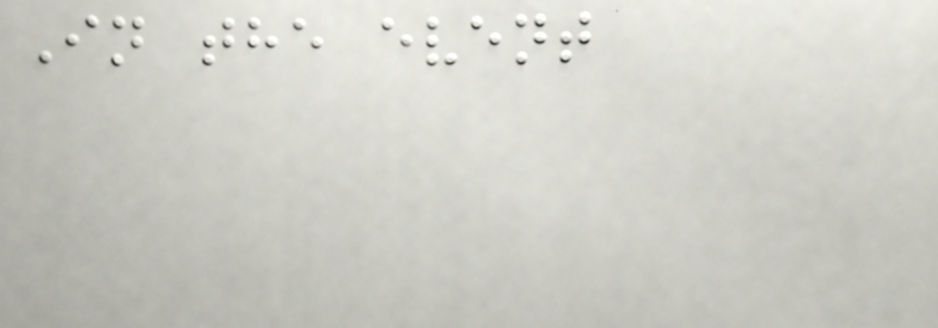In the event
